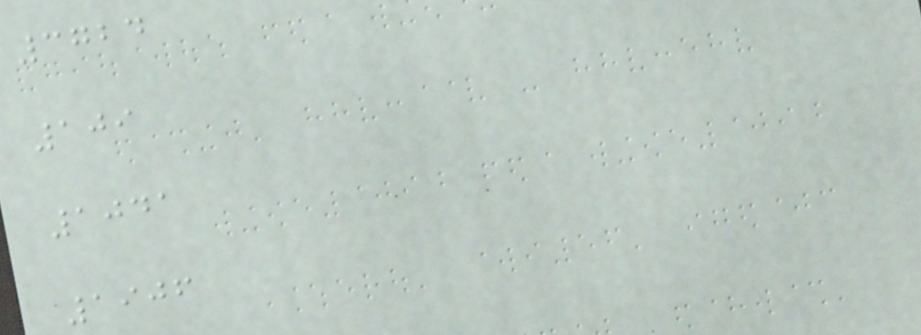3724
109
1041
1906
